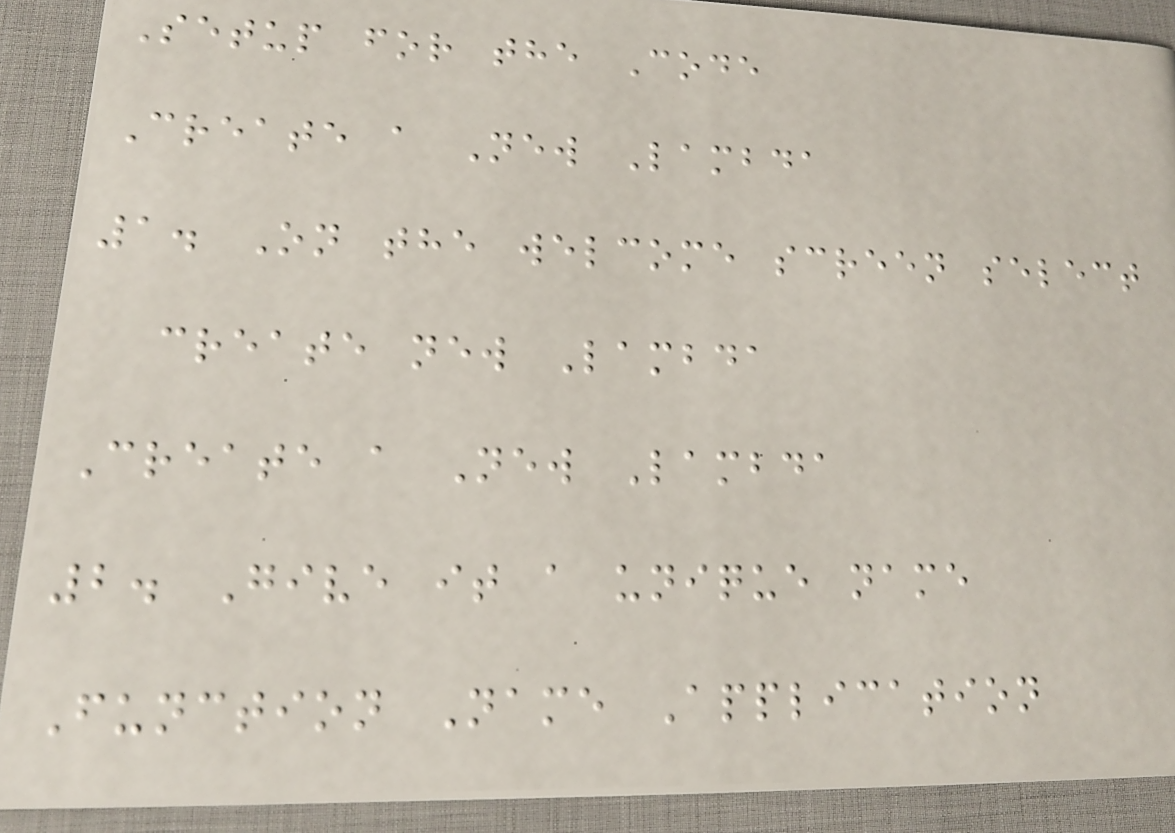Setup for the Code
Create a New Lambda
1. On the welcome screen select
create new Lambda
Create a New Lambda
2. Give it a unique name
Function Name Application
